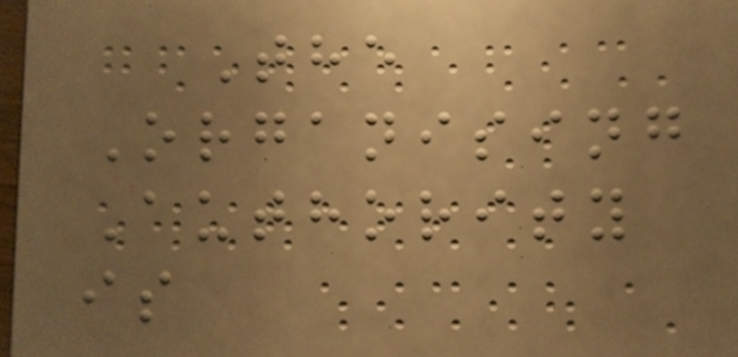The
Organising
Authority
is
